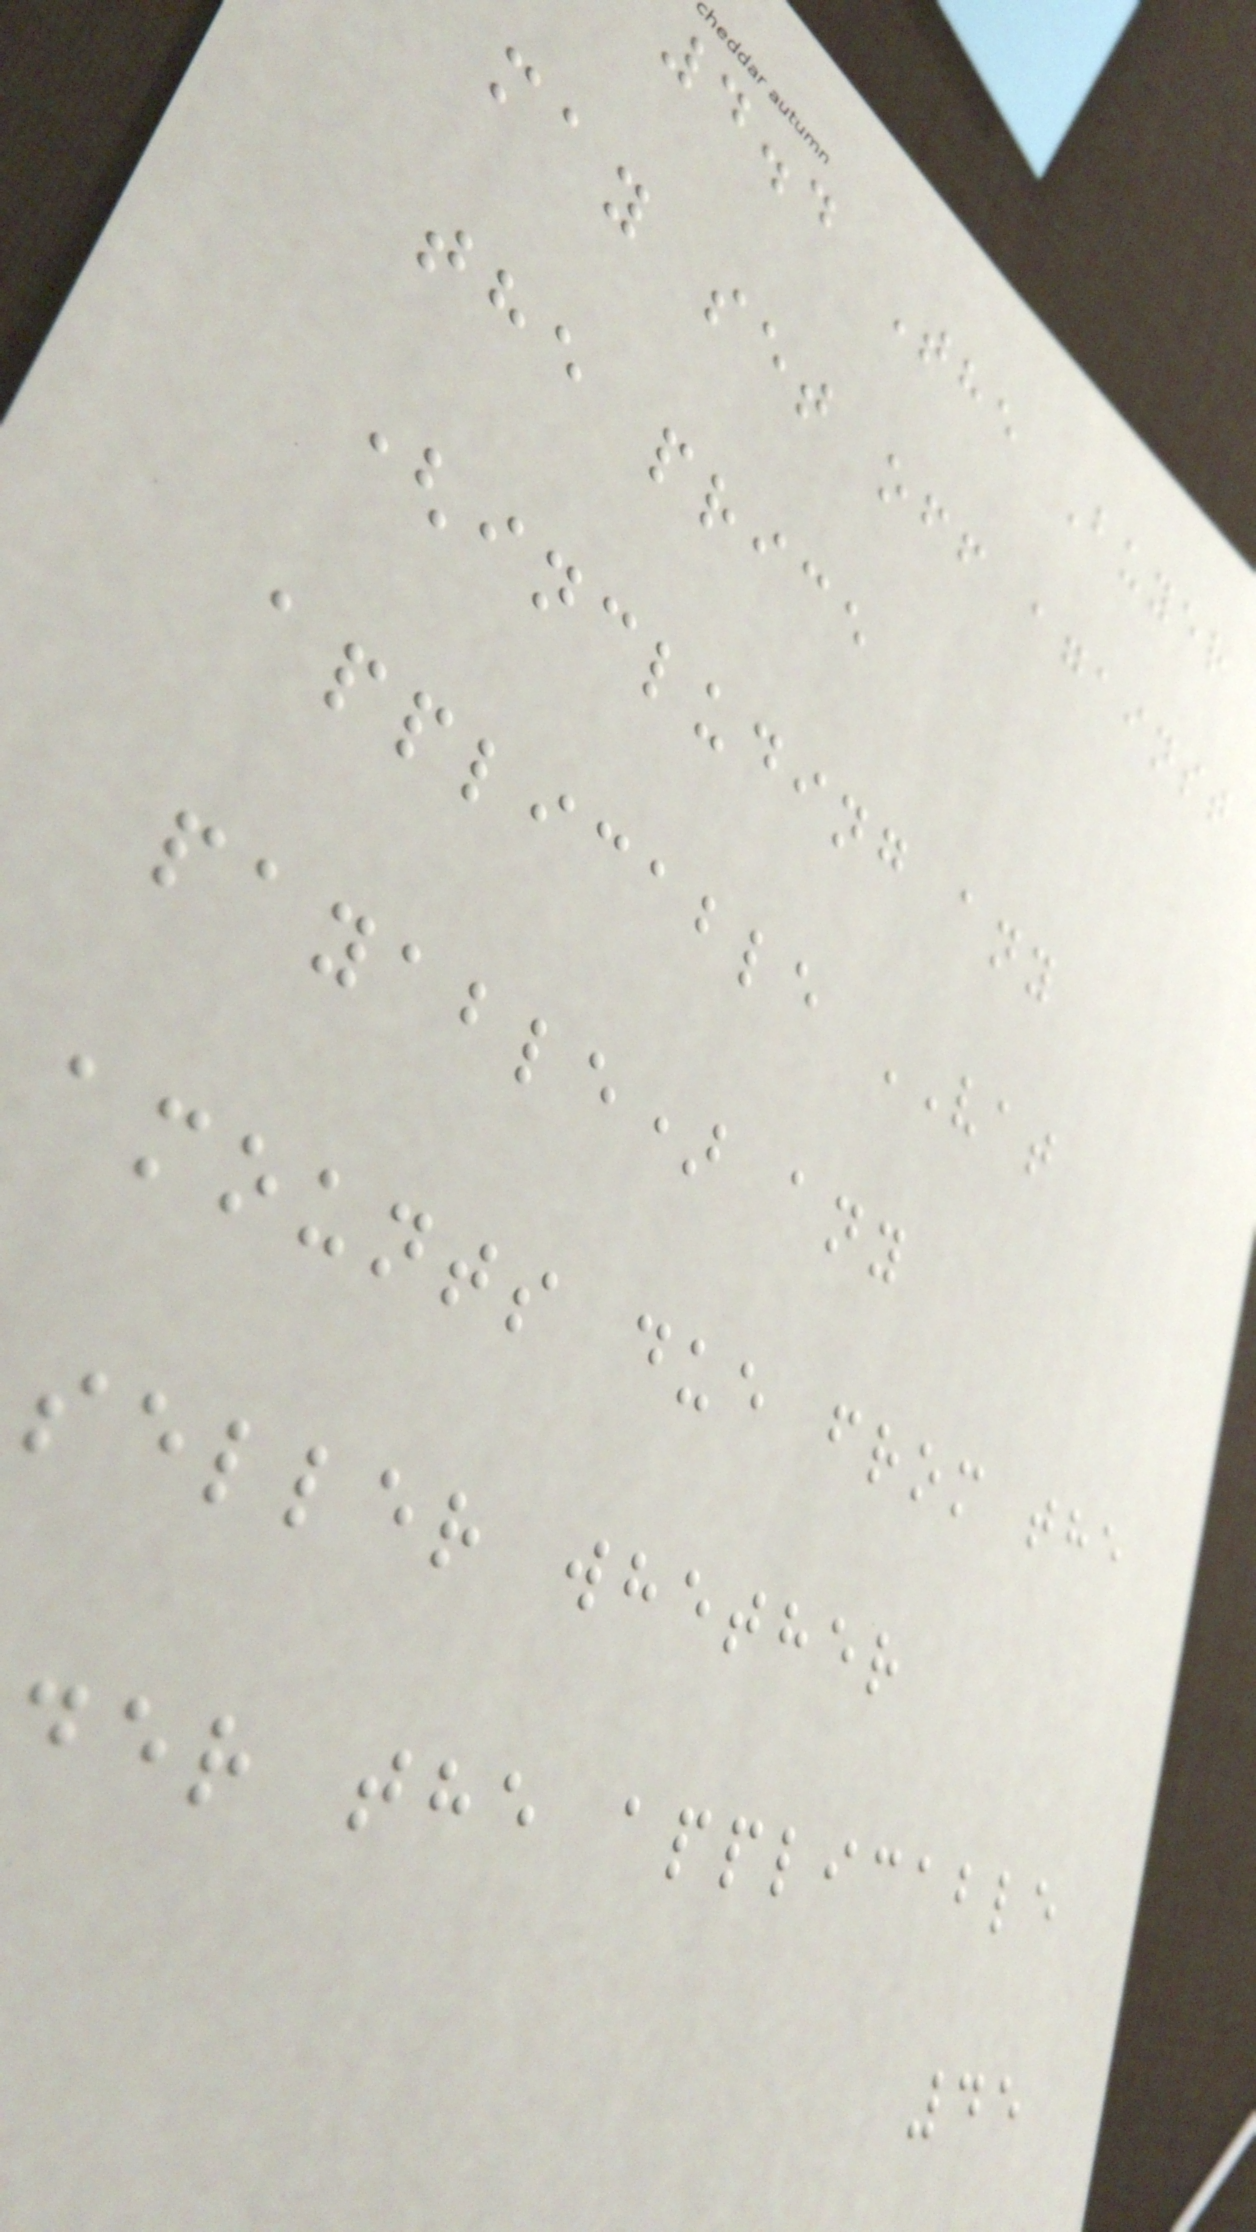4.4 The Buyer
may set off against
the price
(including any
applicable VAT
payable) any
amounts due from the
seller whether
der the applicable
45
